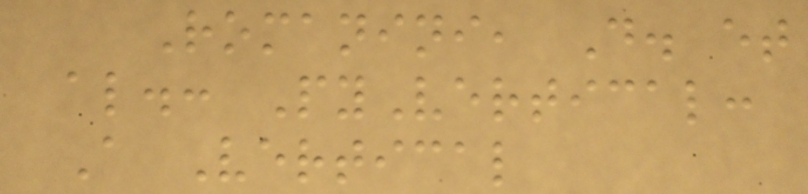Romanini, D. et
al.: PyVertical:
A Vertical
